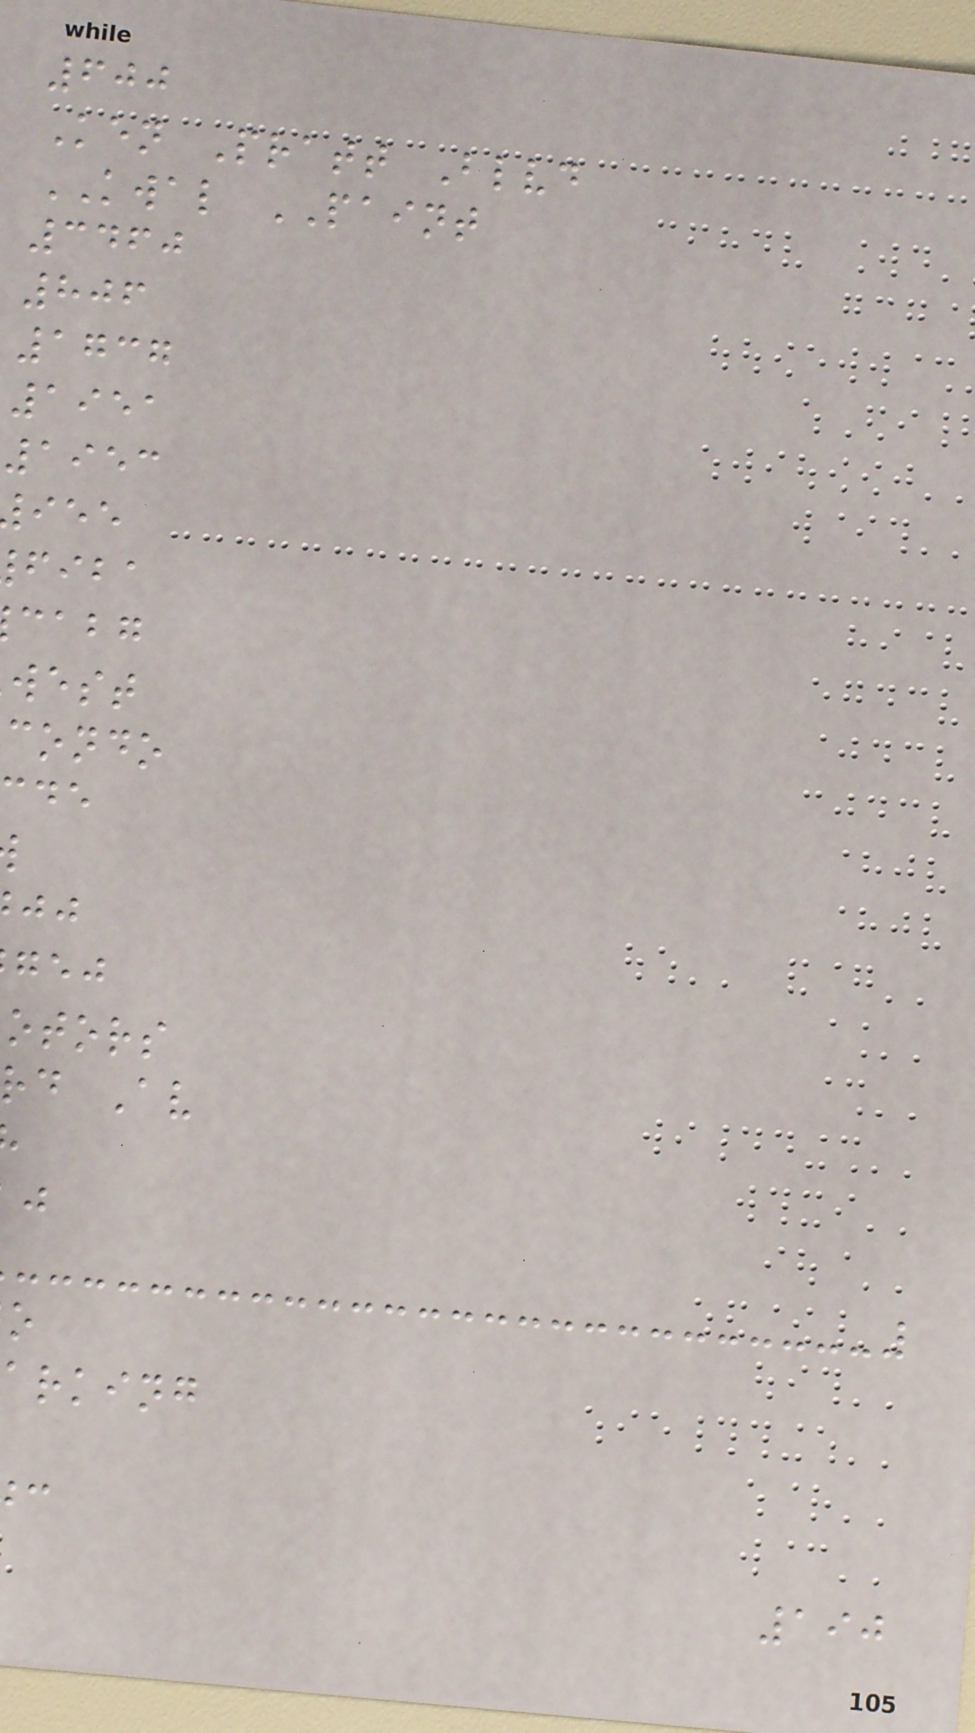600
Ken Pratt Blvd
KWAL PAINT
3460
806
1737
1951
1953
fiba
cabg
west
condo
otors
rd Av
arking
190
